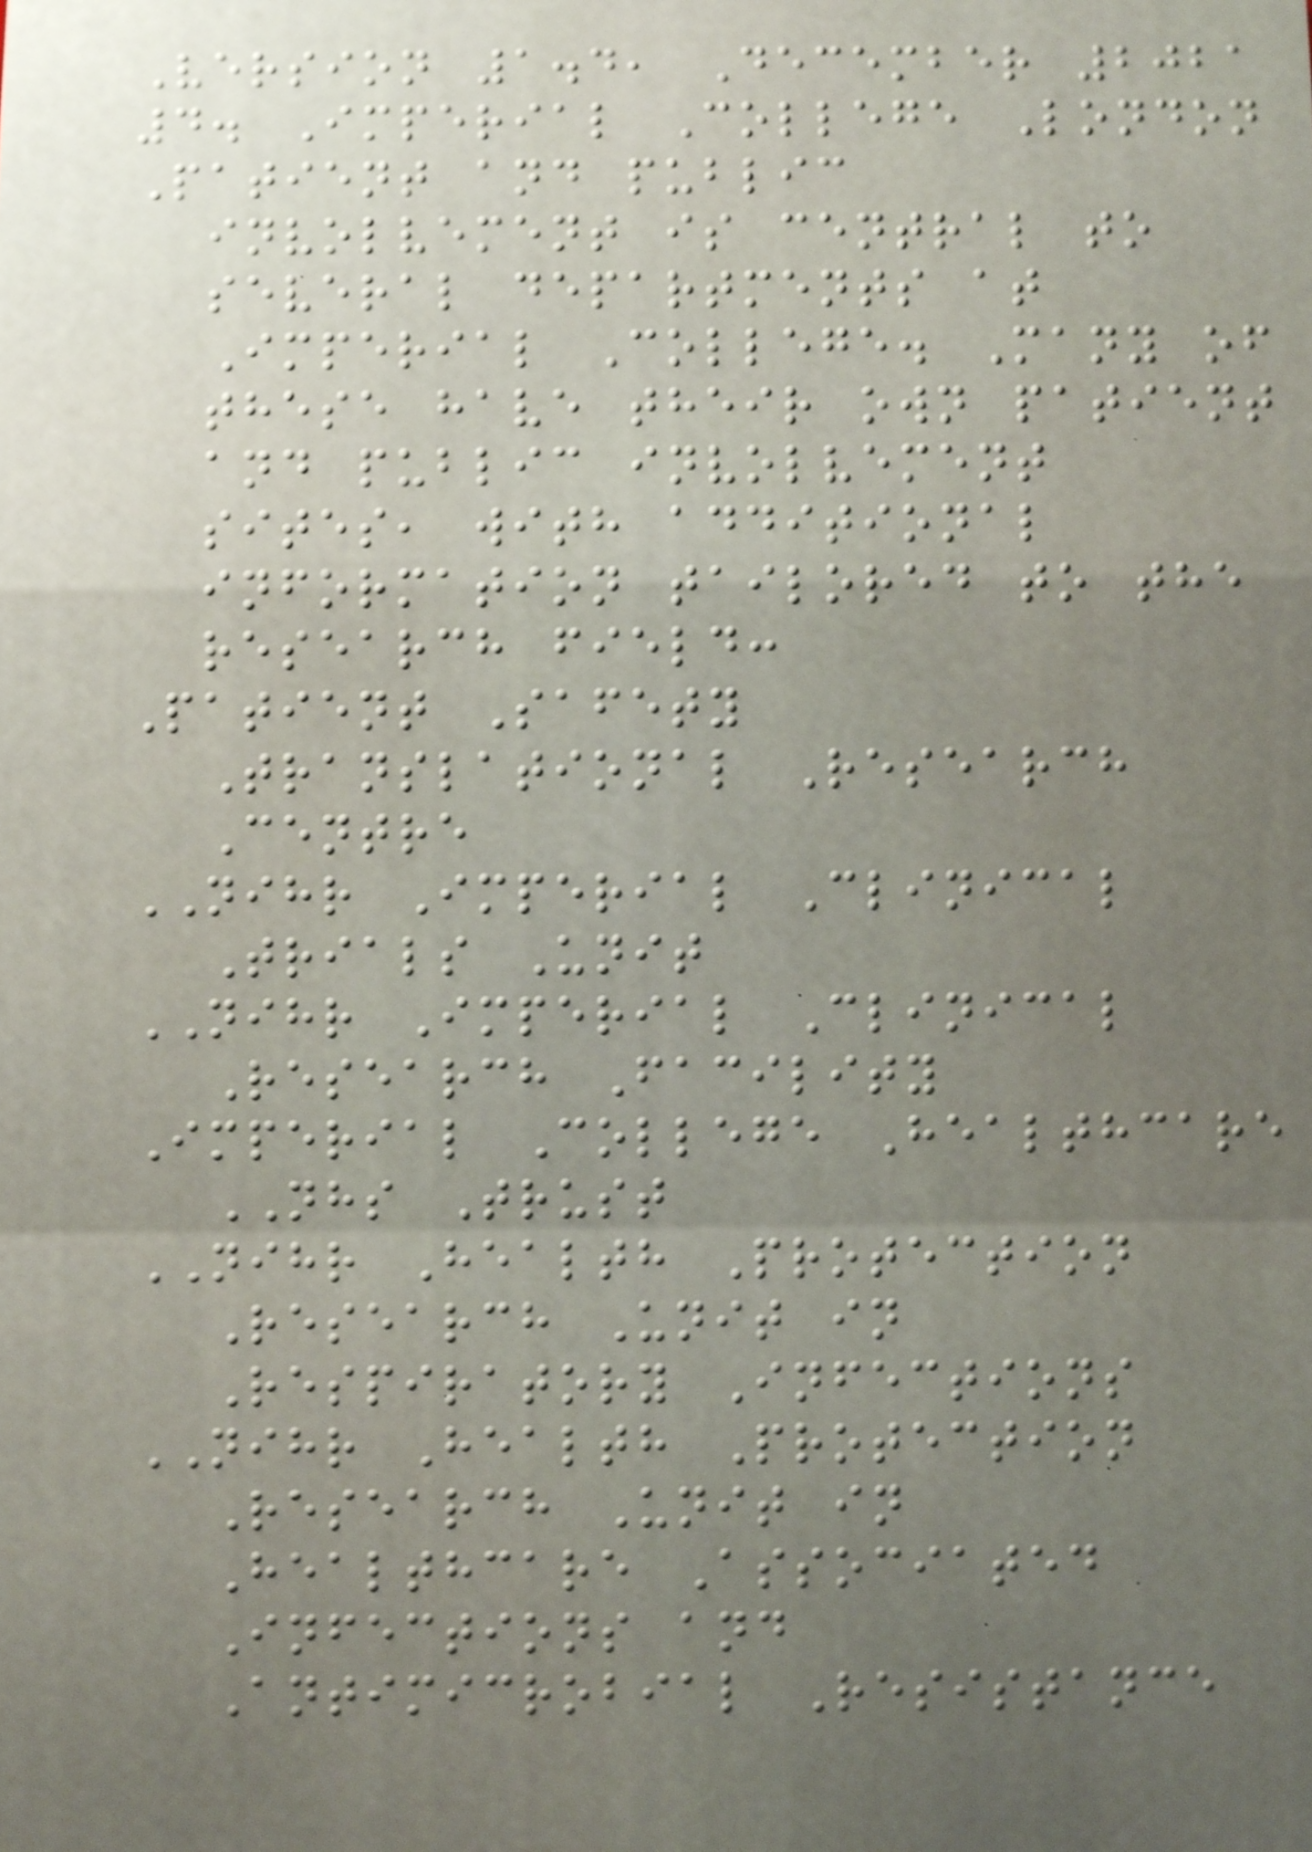Version 1.4, December 2021
4. Imperial College London
Patient and public
involvement is central to
several departments at
Imperial College. Many of
these have their own patient
and public involvement
sites, with additional
information tailored to the
research field:
Patient Safety
Translational Research
Centre
NIHR Imperial Clinical
Trials Unit
NIHR Imperial Clinical
Research Facility
Imperial College Healthcare
NHS Trust
NIHR Health Protection
Research Unit in
Respiratory Infections
NIHR Health Protection
Research Unit in
Healthcare Associated
Infections and
Antimicrobial Resistance
